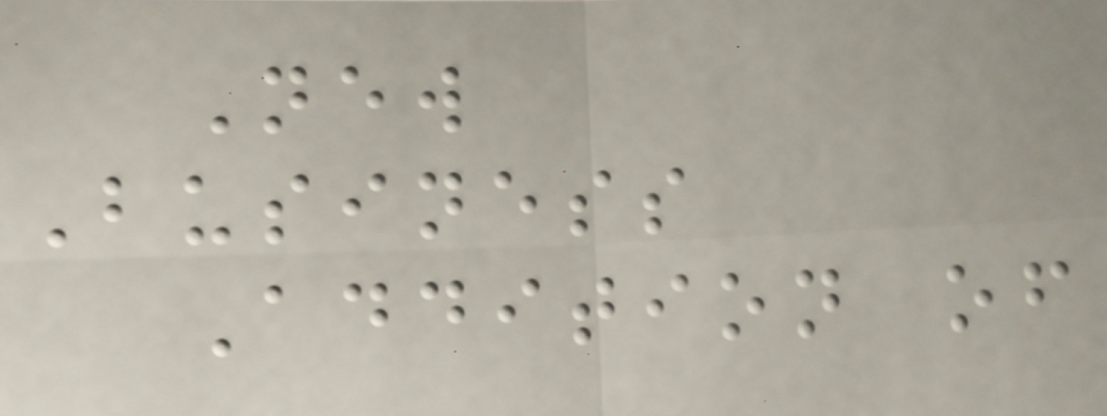New
Business
Addition of
